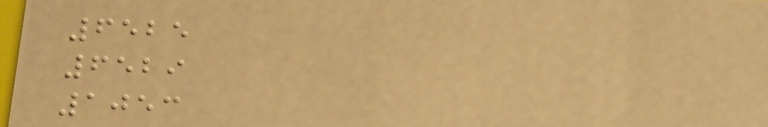6525
6529
1053
